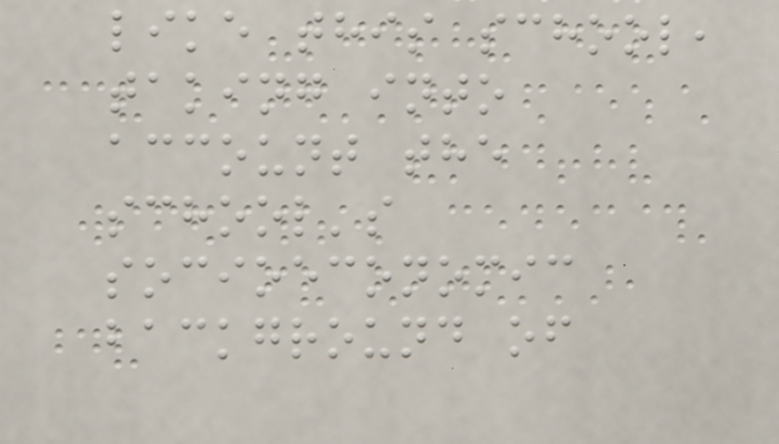like this school,
taking into
account the
school's
socioeconomic
background of
